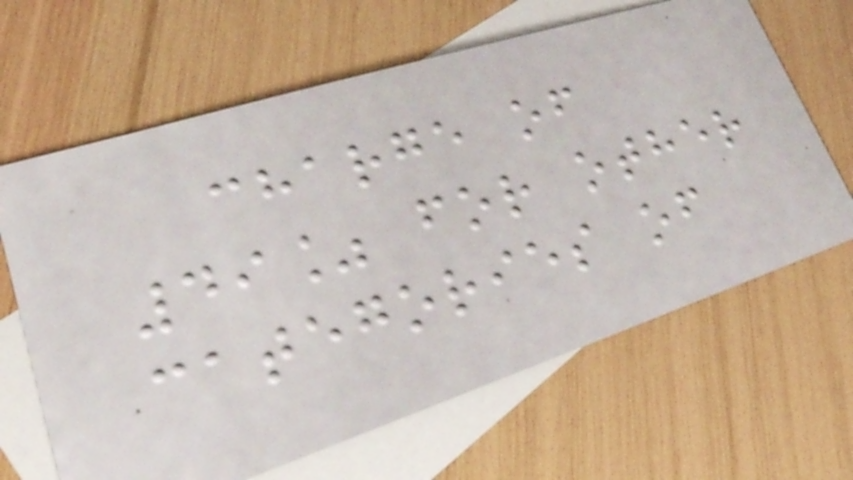charge of
49% for other
categories of
